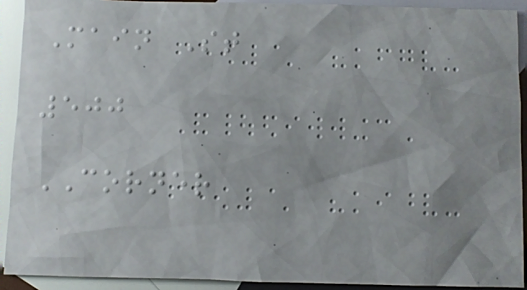Main St
500
CORNER
